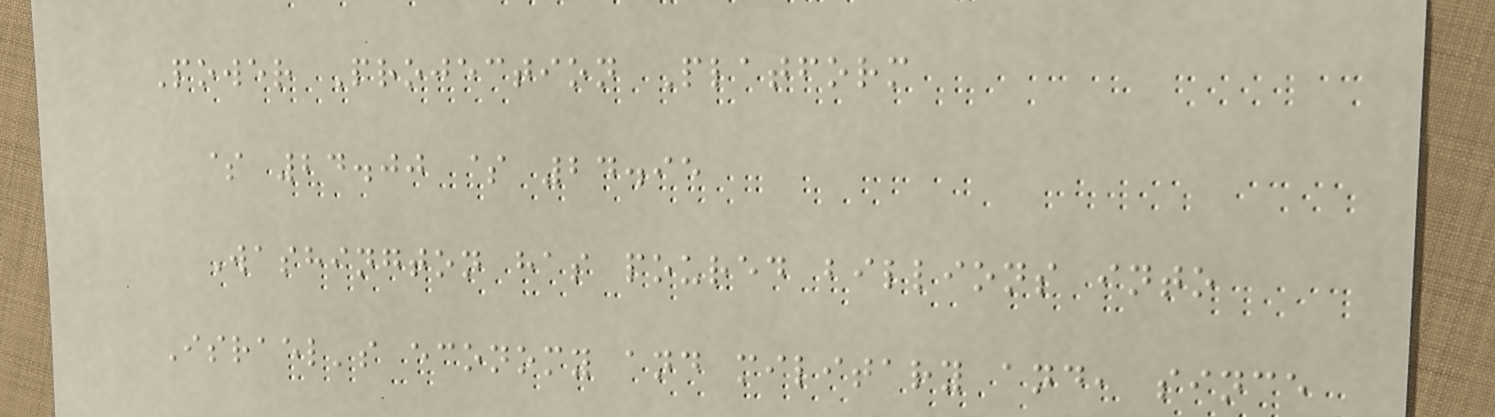Power Projection Platform
$ 24.00 $ 24.95
Washington has poured billions into
Israel's economy and military and, since
